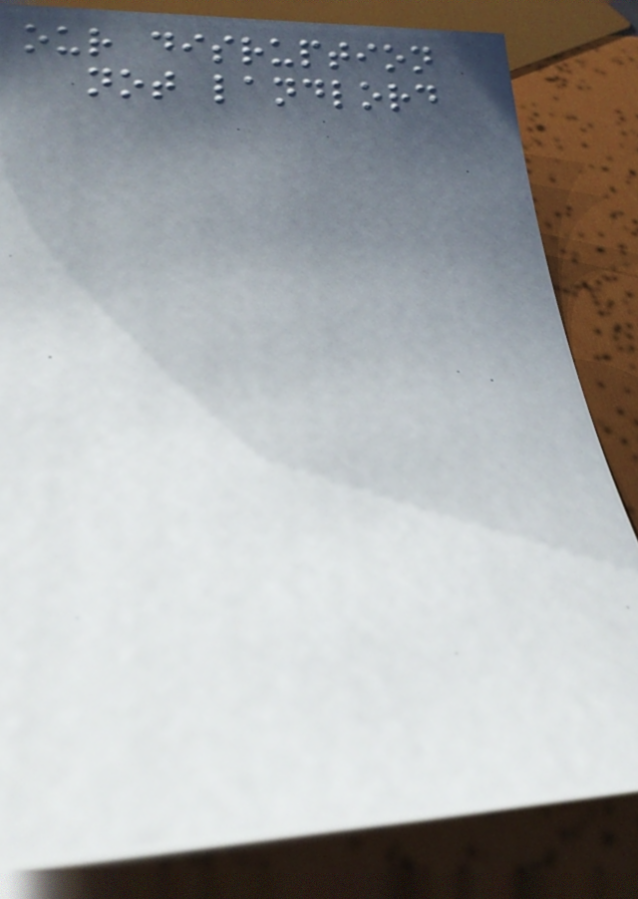our disruption
not landlord
